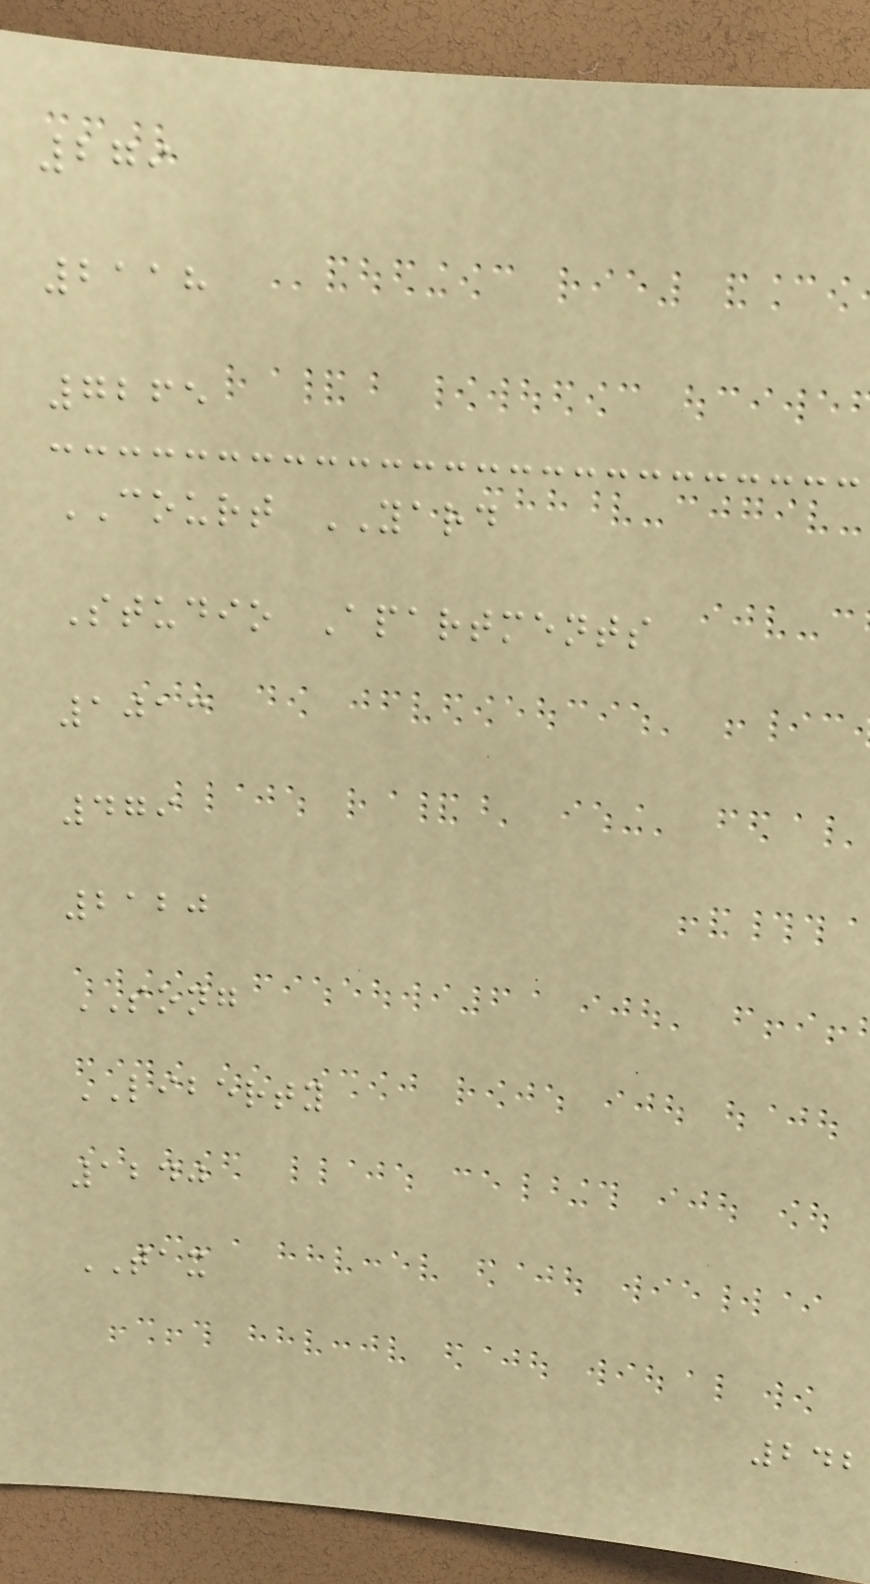279
2118
7265
COURT YARD
Studio Apartments
1013
479
2120
SONG
LIBERTY
1240
TAX
242
